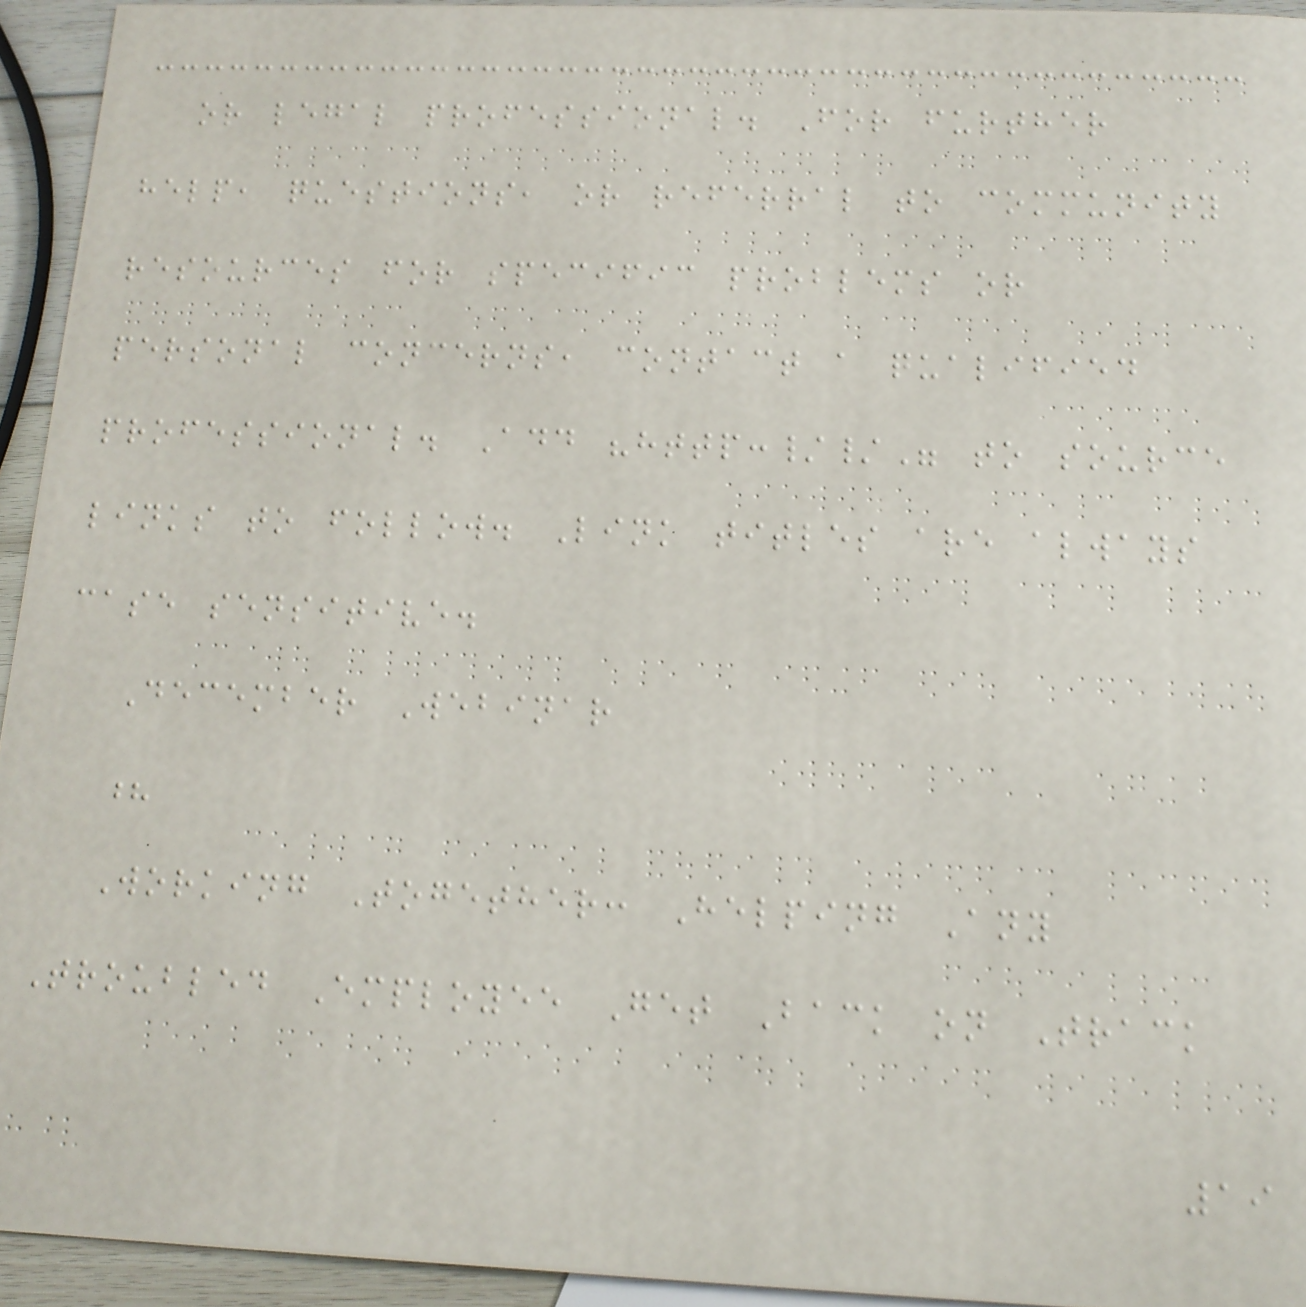or legal professional. For further
help, questions, or referral to community
resources for specific problems or
personal concerns, contact a qualified
professional. Add "http://" to source
links to follow. Link titles are always
case sensitive.
December Webinar
?
Working Together: Helping Any
Troubled Employee Get Back on Track
19
